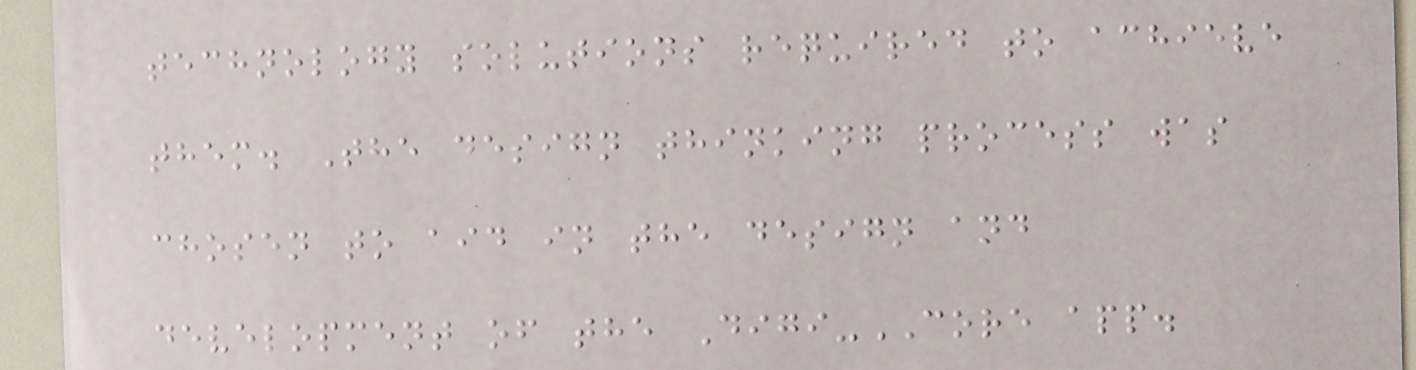technology solutions required to achieve
them. The design thinking process was
chosen to aid in the design and
development of the Digi-CORE app.
